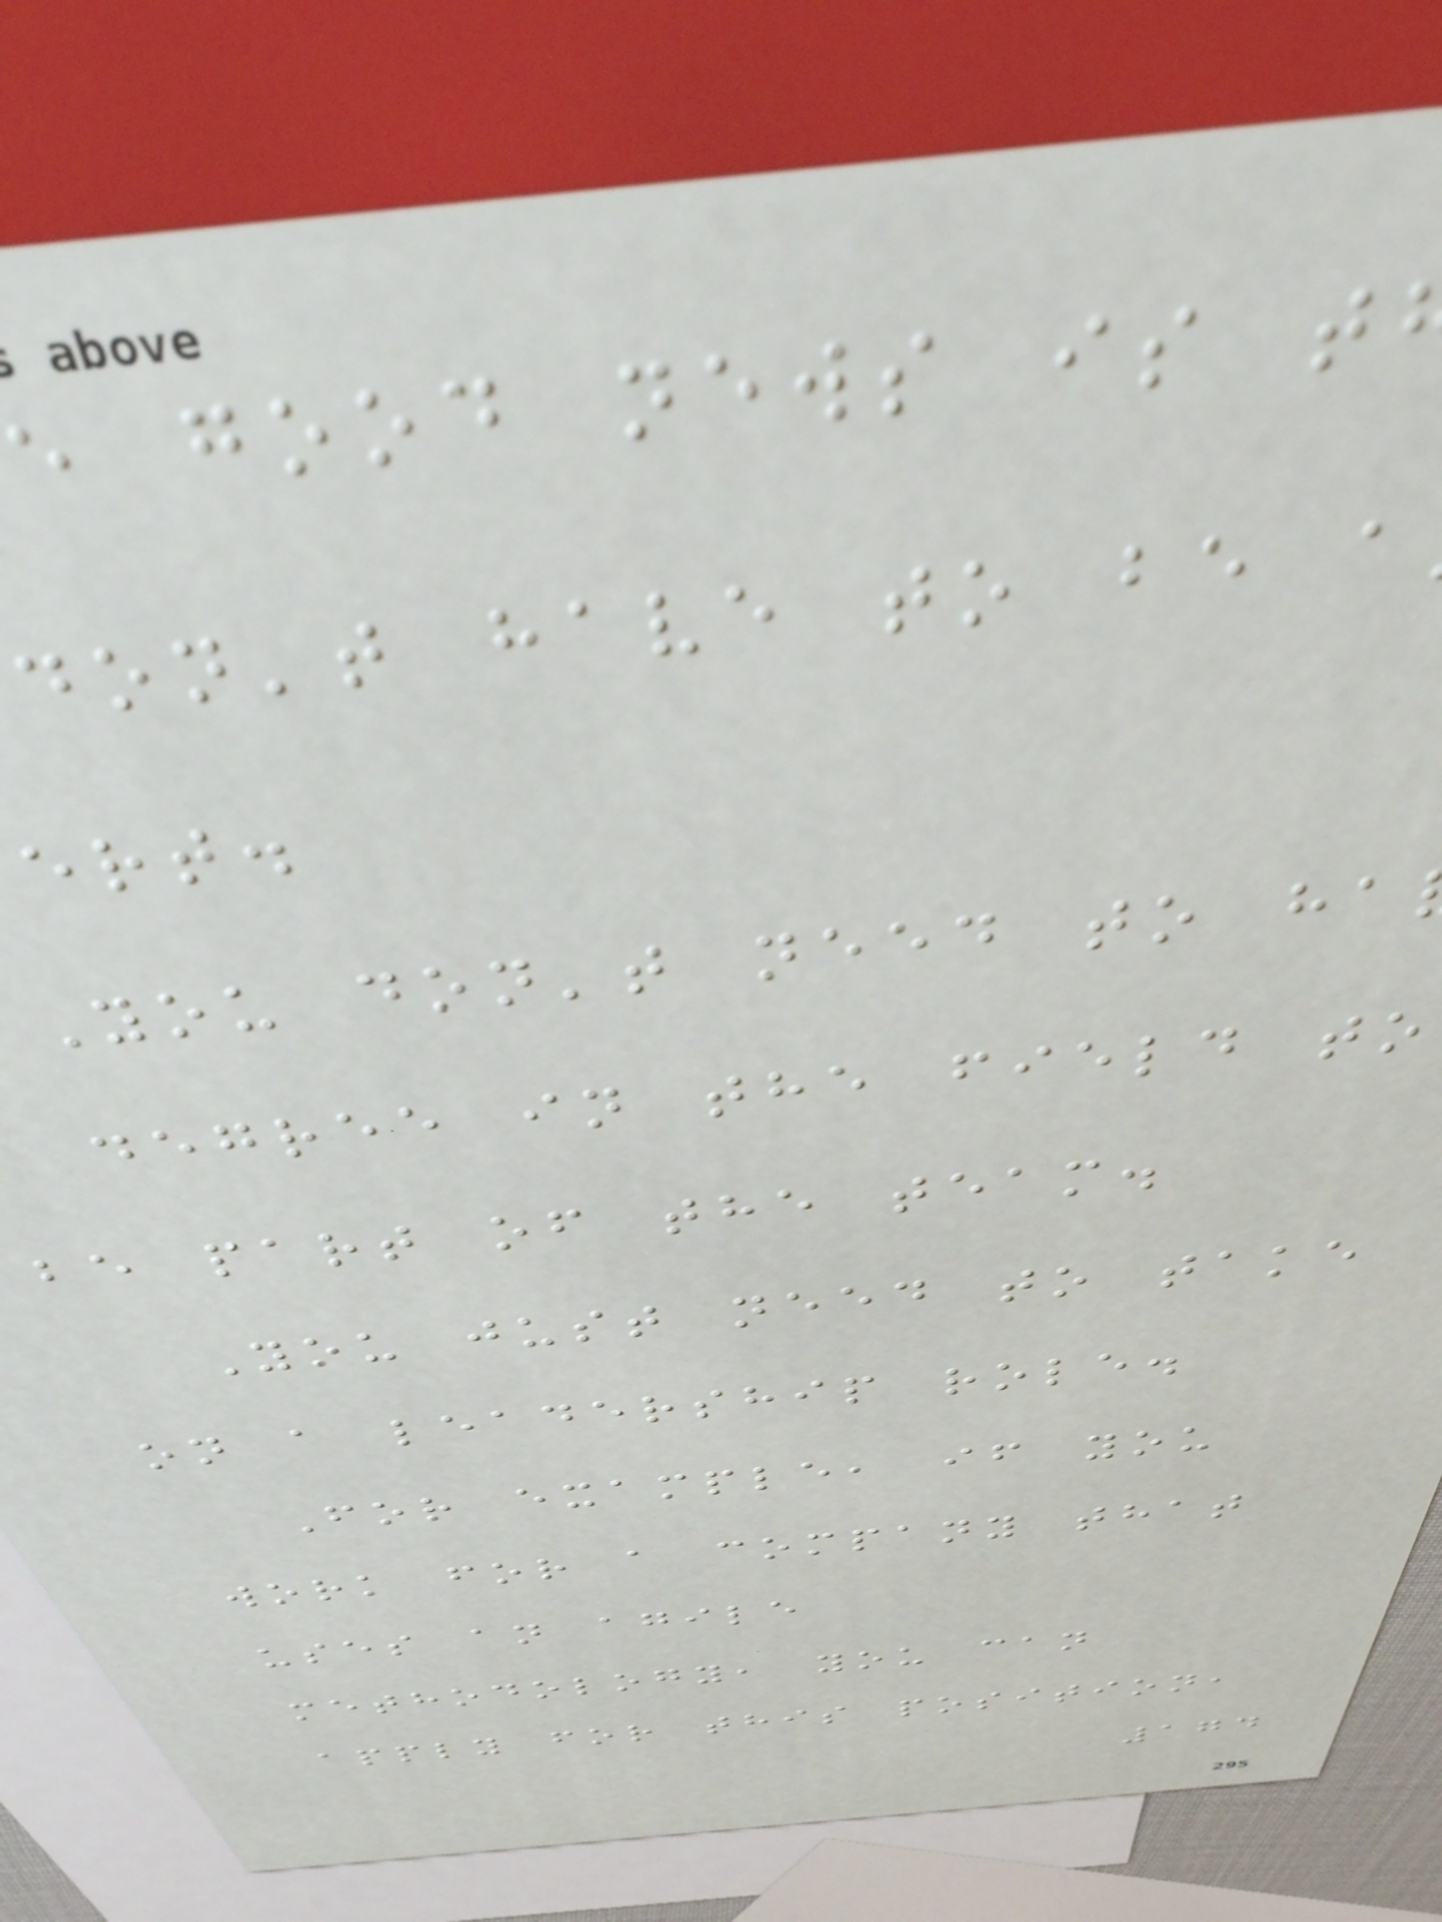e good news is t
don't have to be a
ert.
You don't need to ha
degree in the field to
be part of the team.
You just need to take
on a leadership role.
For example, if you
work for a company that
uses an agile
methodology, you can
apply for this position,
174
